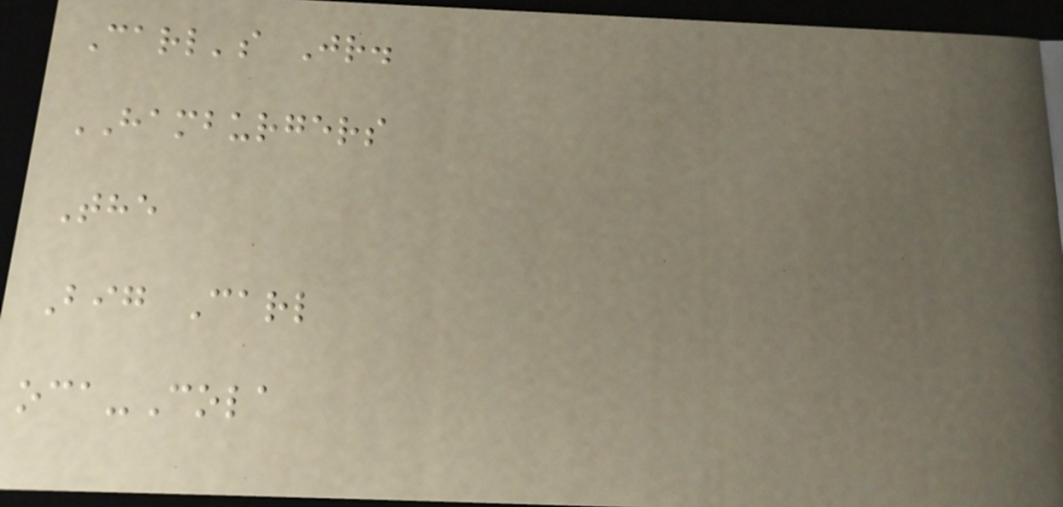Carl's Jr.
HAMBURGERS
The
Big Carl
oca-Cola
